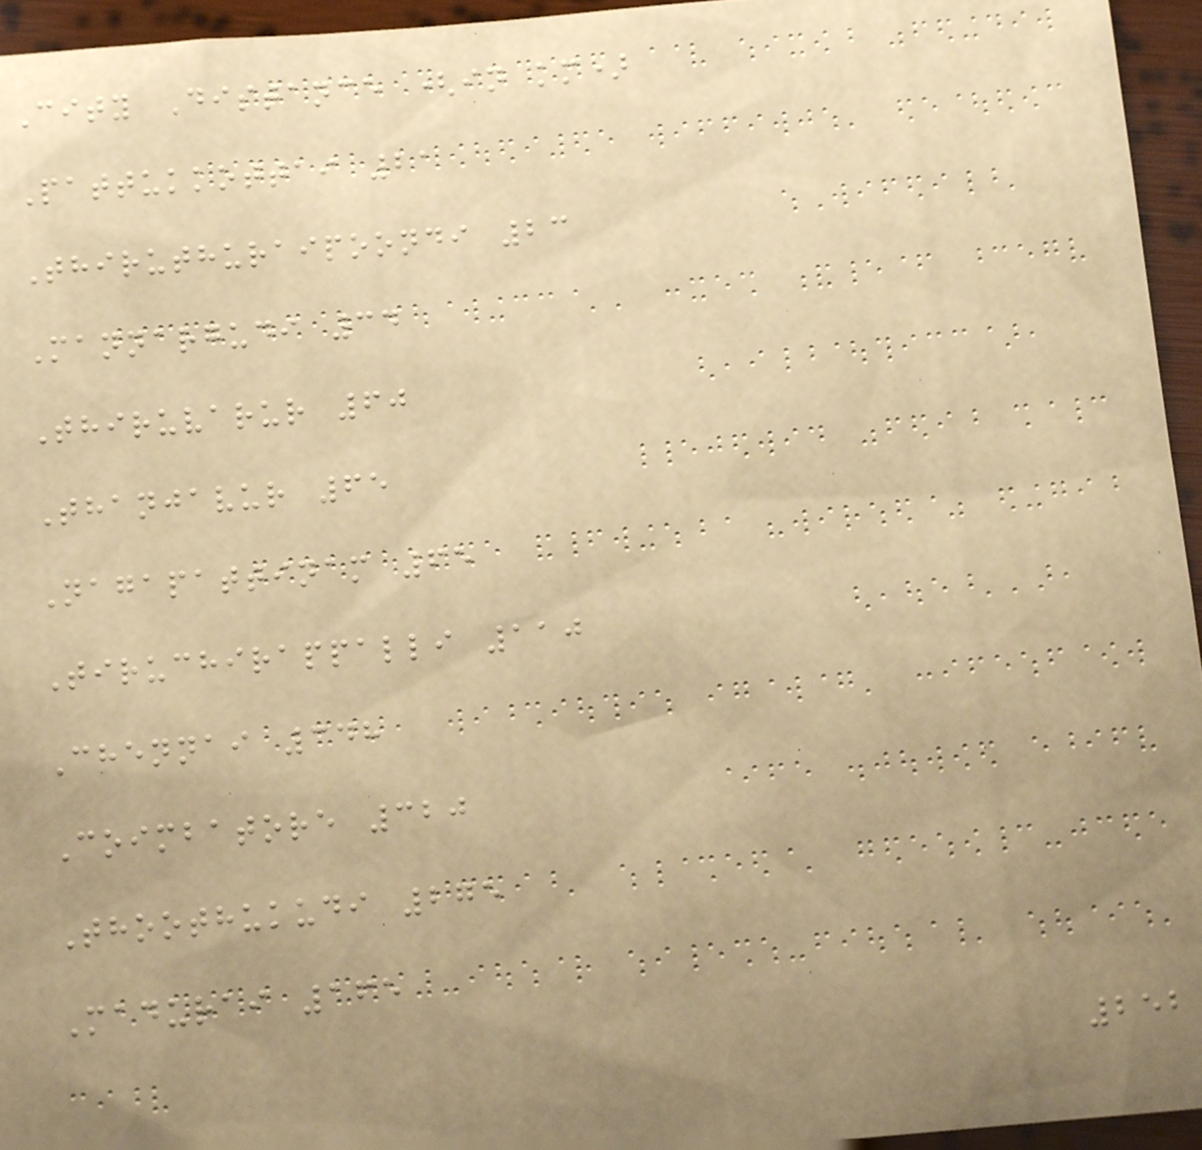City Distance (in km)
Pattukkottai 21
Thiruthuraipoondi 23
Mannargudi 34
Thiruvarur 60
Thanjavur 65
Nagapattinam 65
Tiruchirappalli 110
Chennai 348
Coimbatore 320
Thoothukudi 275
Madurai 165
252
